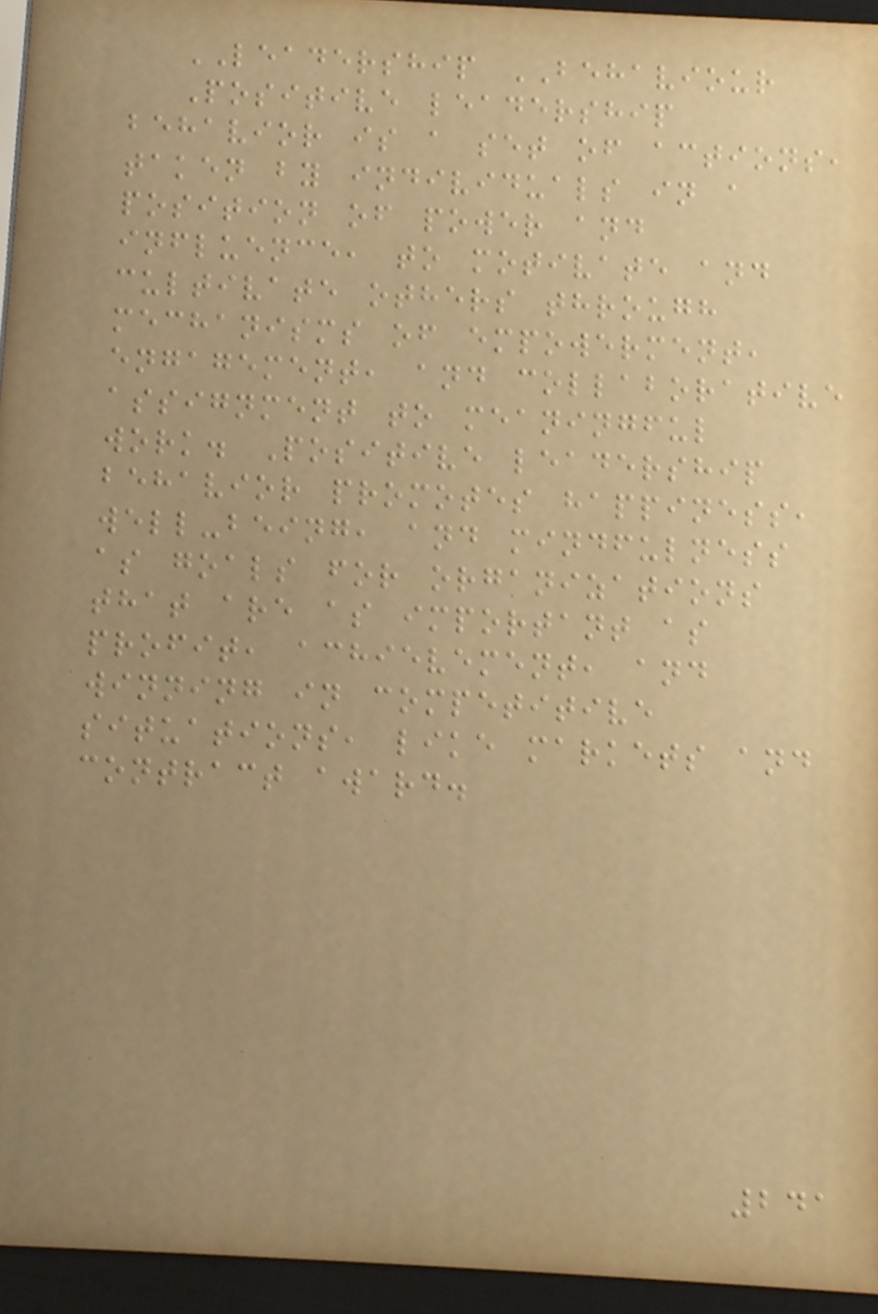LEADERSHIP BEHAVIOUR
Positive leadership
behavior is a set of actions,
taken by individuals in a
position of power and
influence, to motivate and
cultivate others through
mechanisms of empowerment,
engagement, and collaborative
assignment to meaningful
work. Positive leadership
behavior promotes happiness,
well-being, and mindfulness
as goals for organizations
that are as important as
profit, achievement, and
winning in competitive
situations, like markets and
contract award.
241
